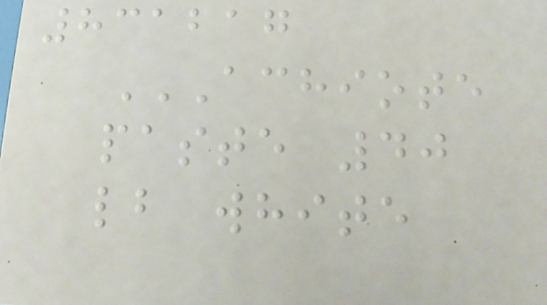831217
ACHIOTE
PASTE 40
LB WHITE
